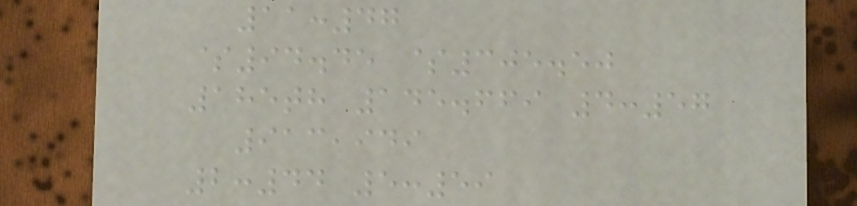11:47
$94.45 $305.50
185th 145.669 4:57
913,949
2:44 5:59
